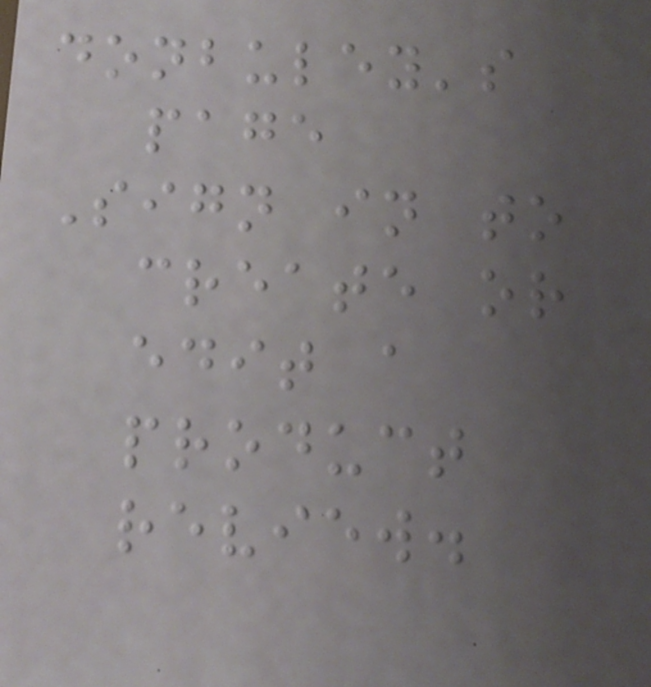donbuley's
page
Sign in to
create or
edit a
product
review.
